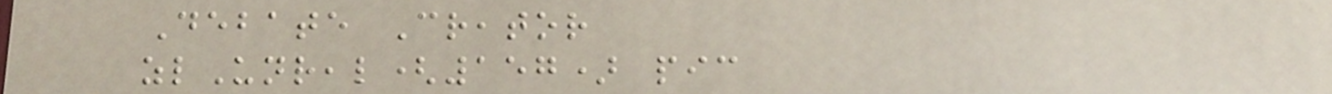Debate Creator
zlUnreal(157) pic
